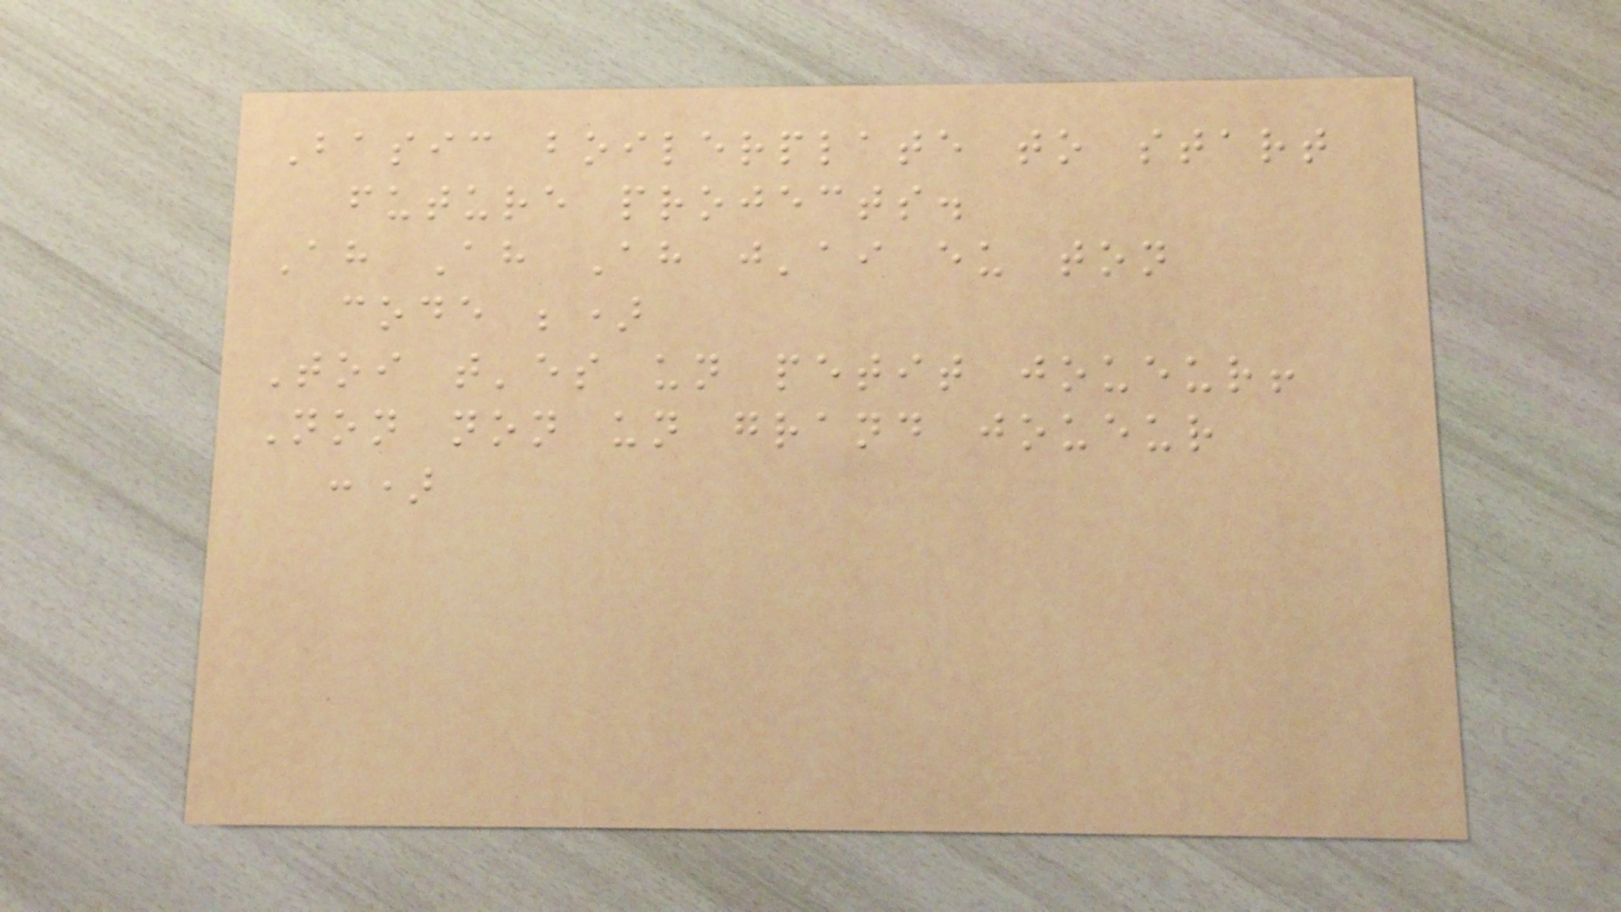Basic boilerplate to start
future projects.
Ah Ah Ah j'ai eu ton
code ;)
Toi t'es un petit joueur!
Non non un grand joueur
:)
